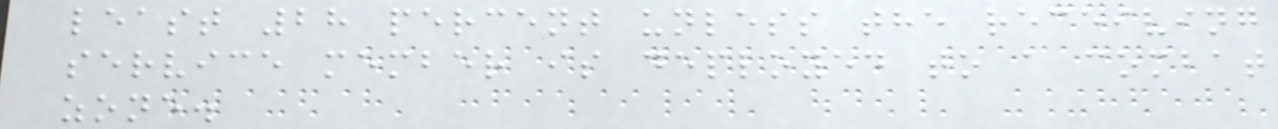least 28 percent unless the receiving
service member is deployed to a combat
zone.
